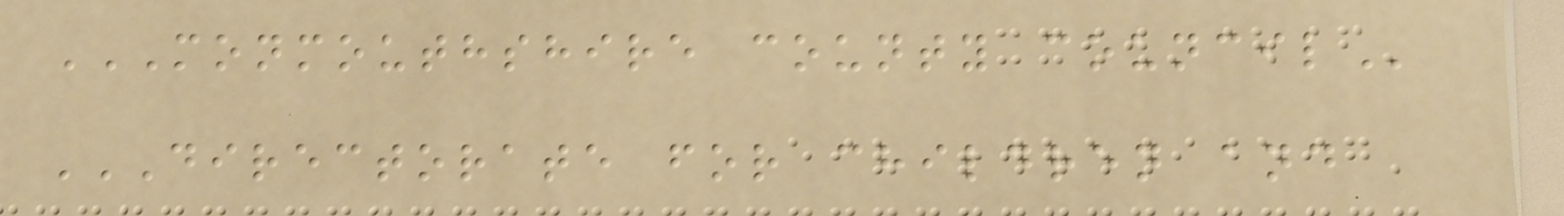MONMOUTHSHIRE COUNTY COUNCIL
DIRECTORATE FOR CHILDREN AND
